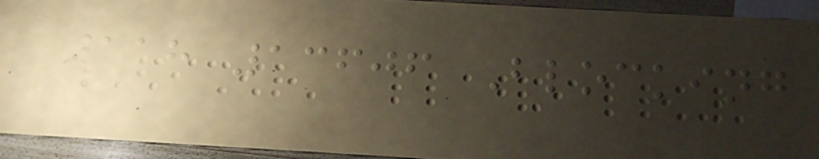118 13606 Blocking
